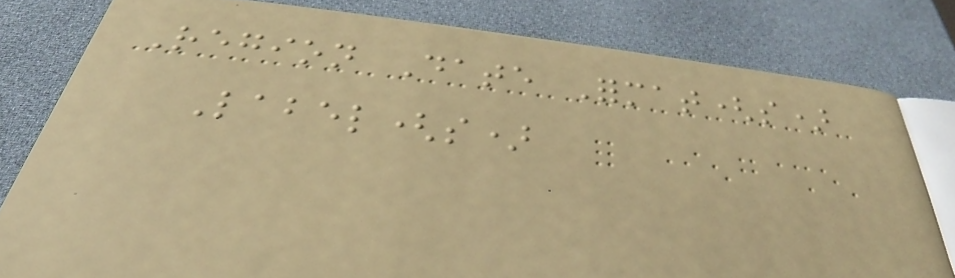Region Date Format(s)
Label(s)
